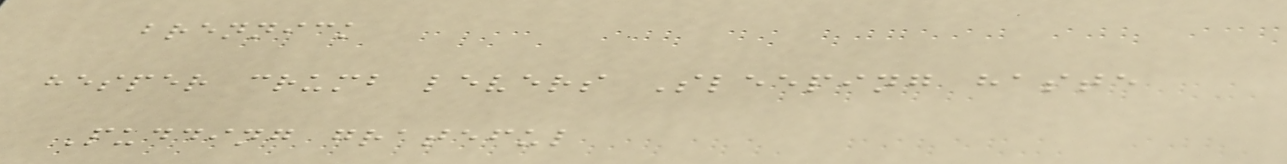brennick
hesper crumb levers Sleeping haste
Pudding grateful
